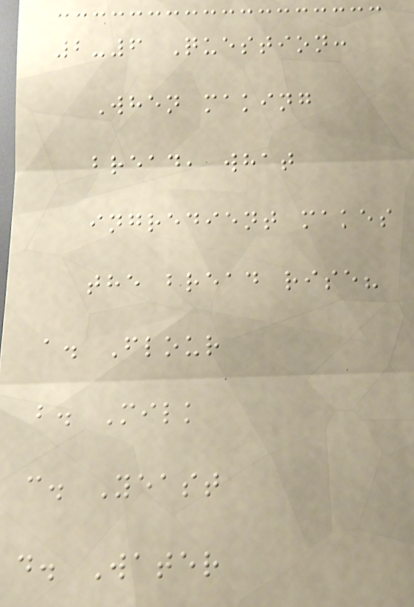2-6 Question:
When making
bread, what
ingredient makes
the bread rise?
a. Flour
b. Milk
c. Yeast
d. Water
